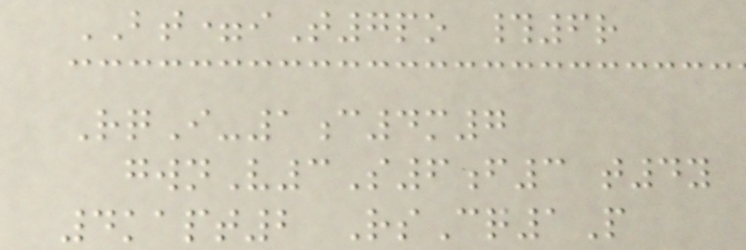BT=iT7po #6r
RqI-1c4m7
gwnV3S6f3 t4y
4kapt2 RsCq1P
